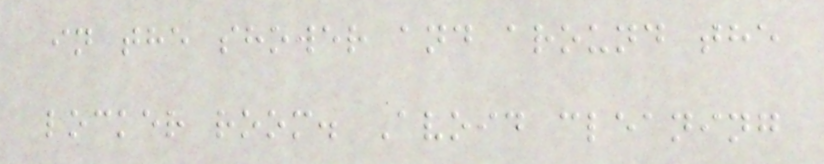in the shower and around the
locker room. Avoid cleaning
